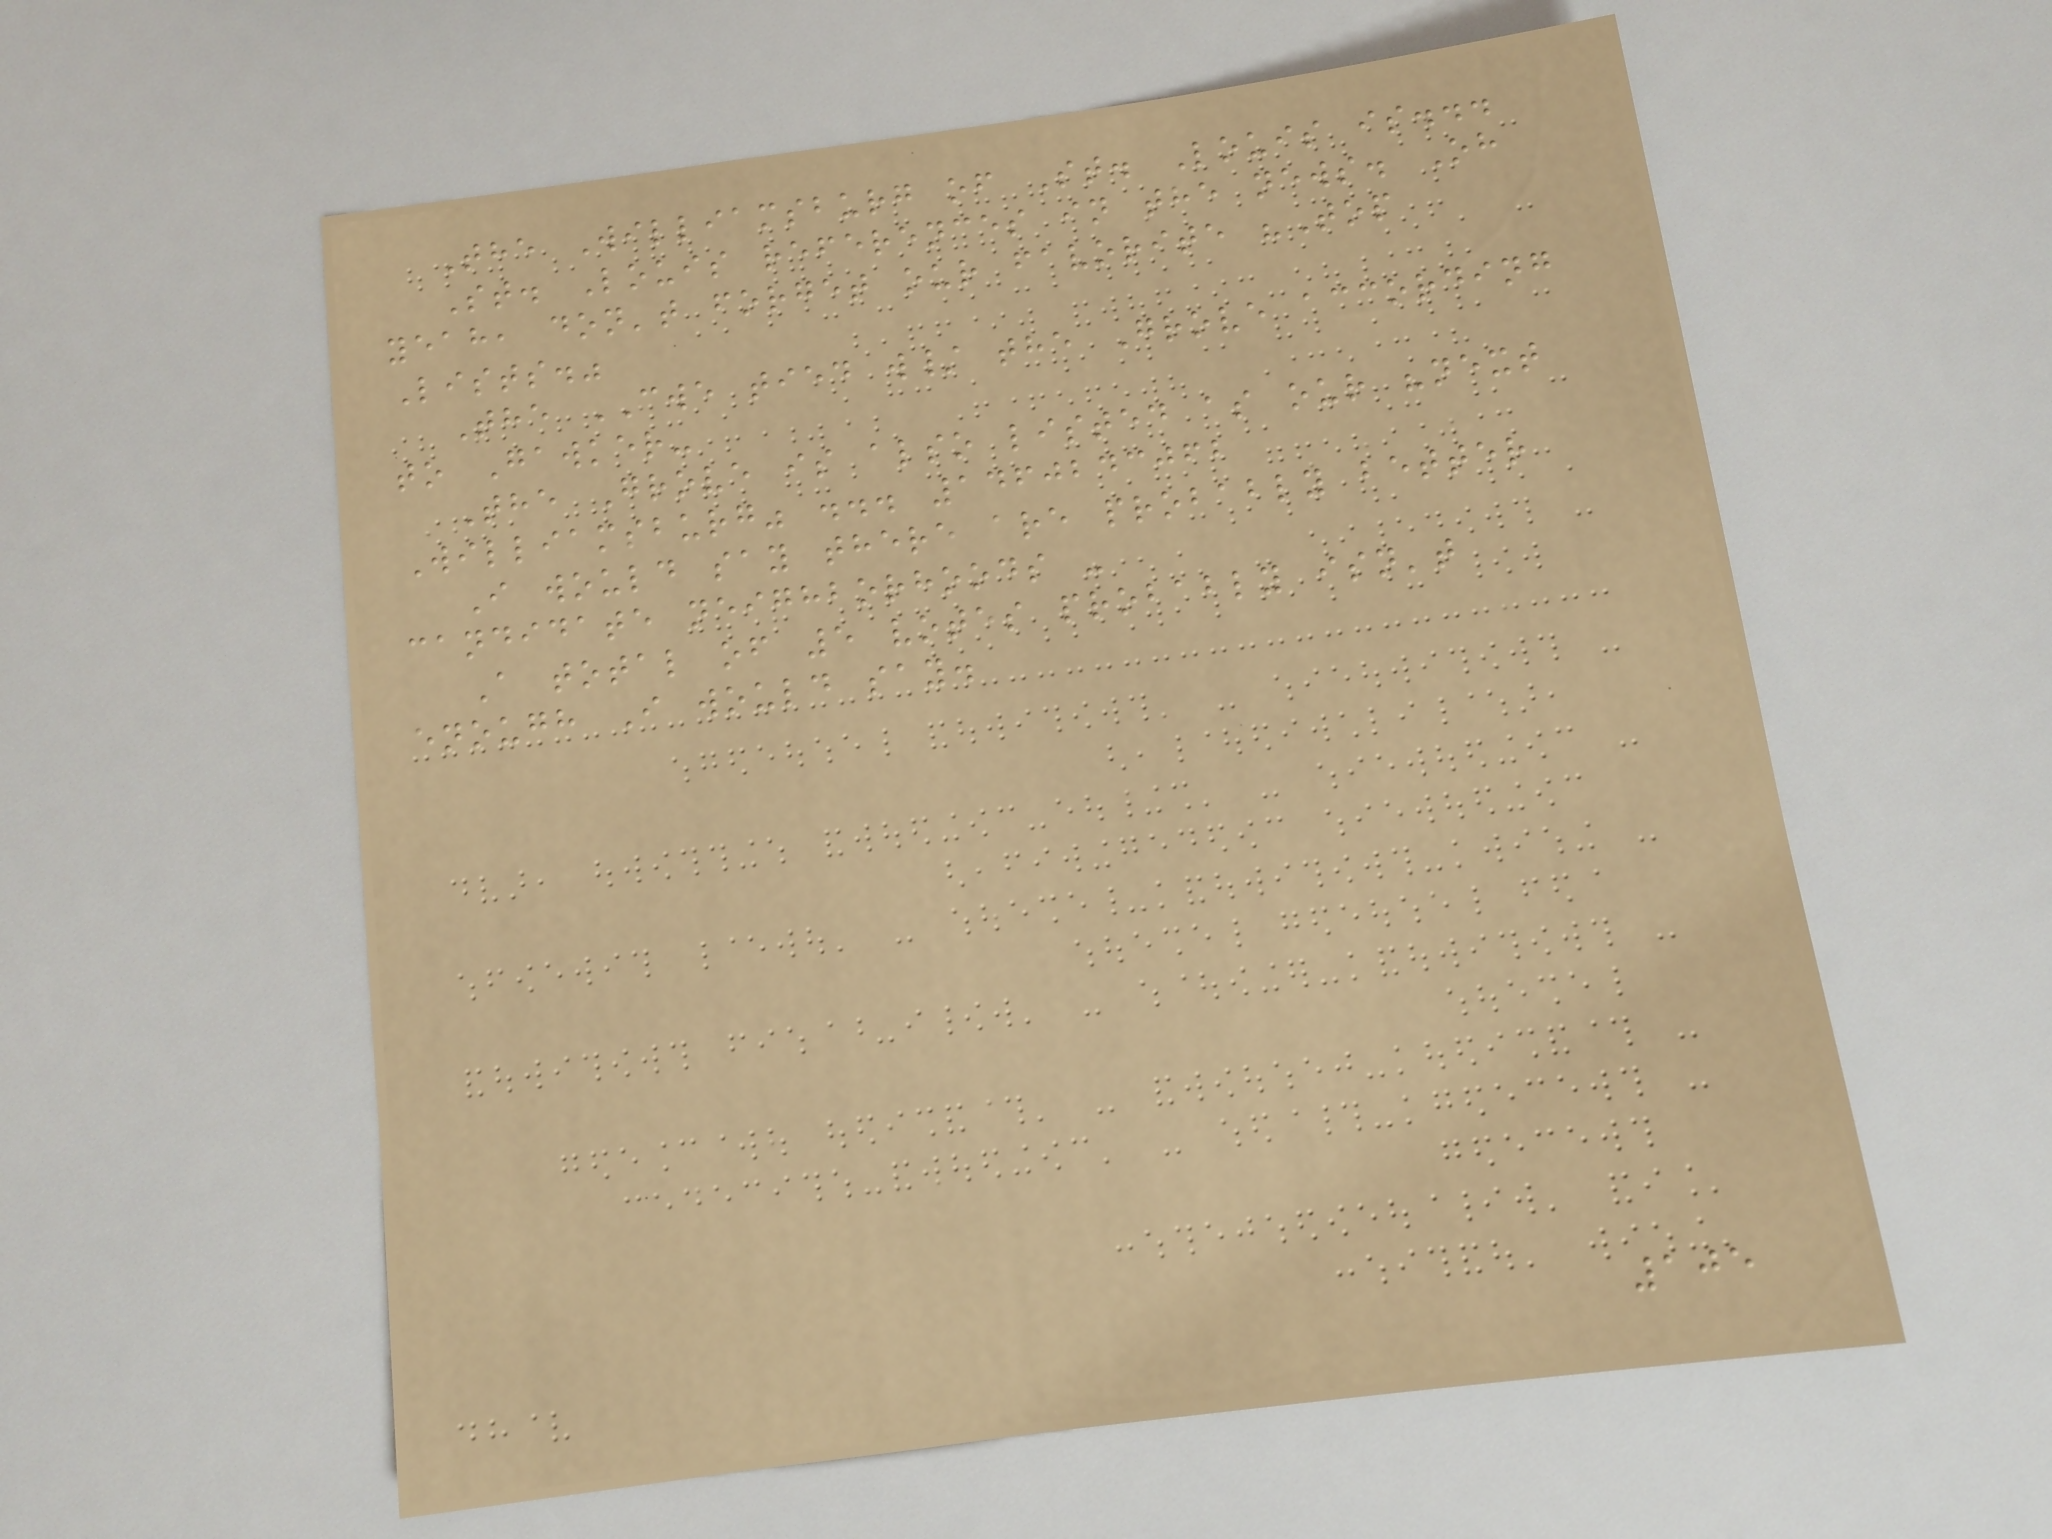The Williamsburg of St. Louis is...
St. Louis references in the news. Oh
yeah, don't forget our favorite "Top
Lists."
The CWE tied w/ the Grove according
to Gawker-
The Grove is also listed as our "next
Williamsburg" ... 1460243062
I would say there are probably better
candidate neighborhoods -
A total of 5 votes probably isn't
enough I would say.
105
